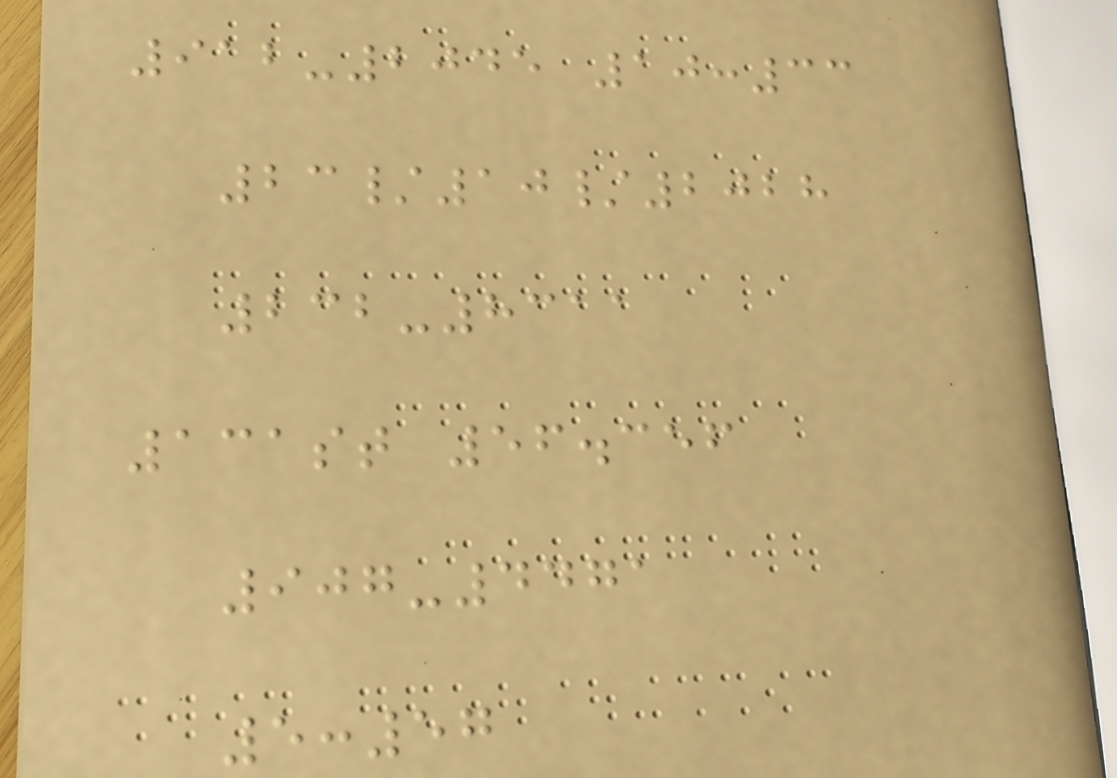912-2045 10:33
23/10/2028
232-8311
131st 56.356
907-4471
5:57
